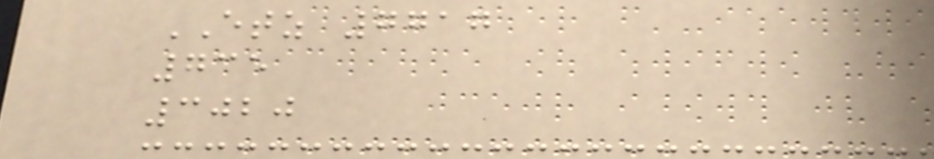ETZ 7717
735
3020
